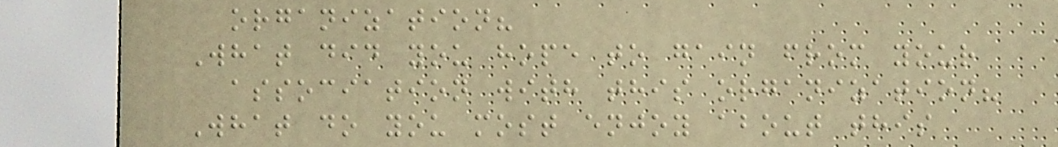organization?
What did you hope to gain from your
association with this organization?
What do you most enjoy about this
